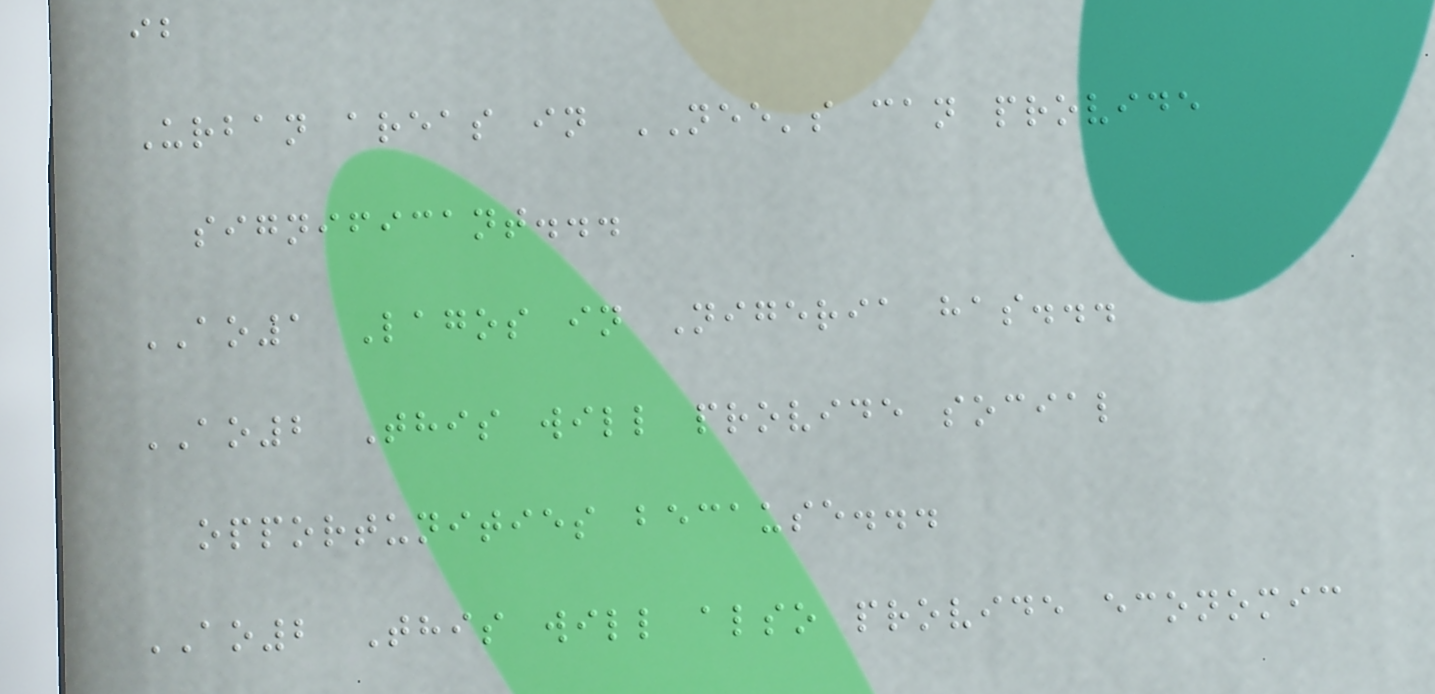ib
Urban areas in NEE's can provide
significant...
AO1 Lagos in Nigeria has...
AO2 This will provide social
opportunities because...
AO2 This will also provide economic
